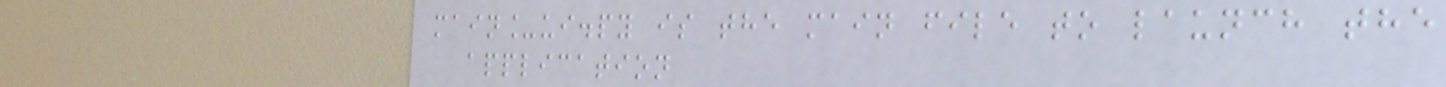main_ui.py is the main file to launch the
application
